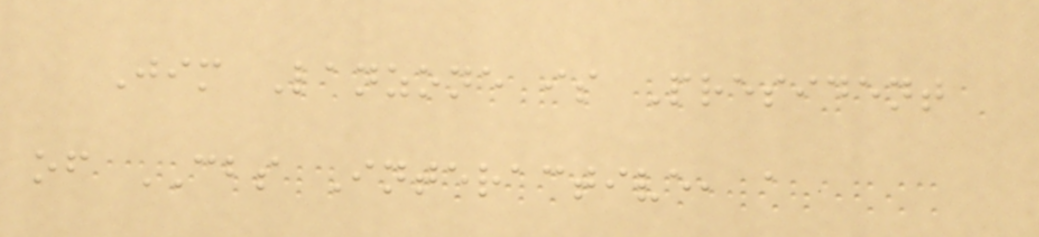Jim Lanzone is President
of CBS Interactive, a
